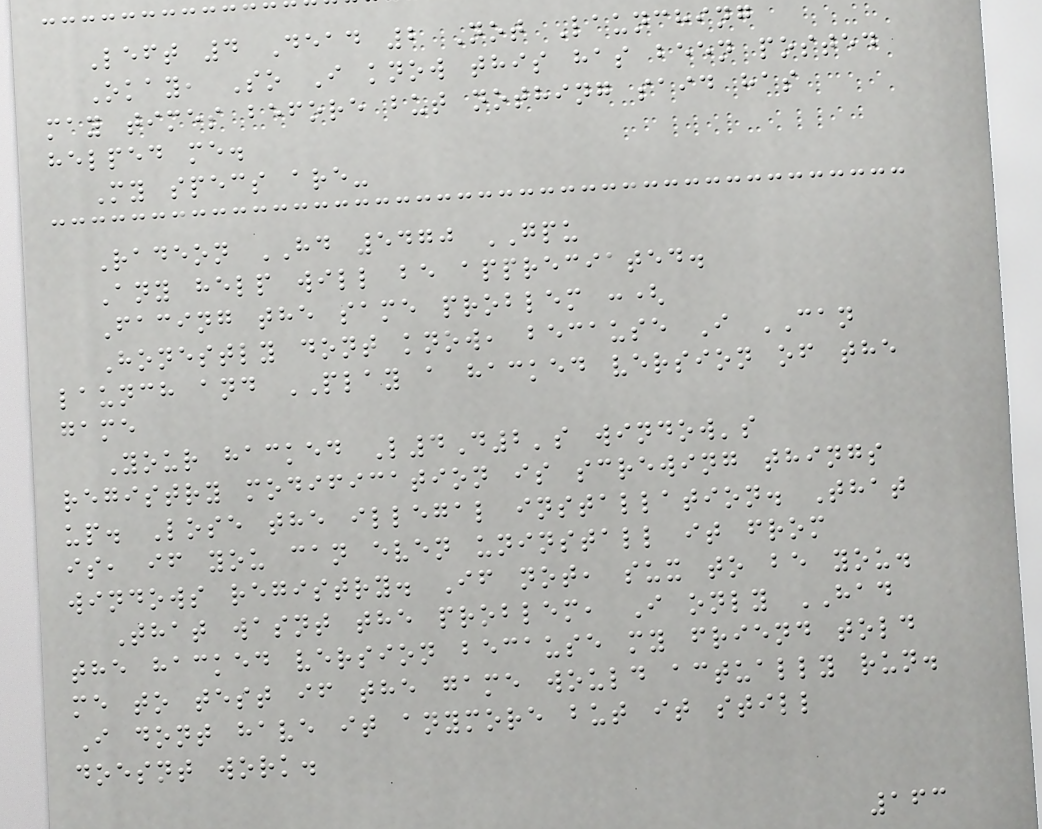Left 4 Dead 2 Not Launching
Okay, So I know this has been posted
may times before but nothing said has
helped me.
My specs are-
Radeon HD 5470 GPU
Any help will be appreciated.
Facing the same problem :(
Honestly dont know, because I CAN
launch and PLAY a hacked version of the
game
Your hacked L4D2's window's
registry modification is screwing things
up. Lose the illegal installation. That
is, if you can even uninstall it from
windows registry. If not, sux to be you.
That wasnt the problem, I only HAD
the hacked version because my friend told
me to test if the game would actually run.
I dont have it anymore but it still
doesnt work.
163
